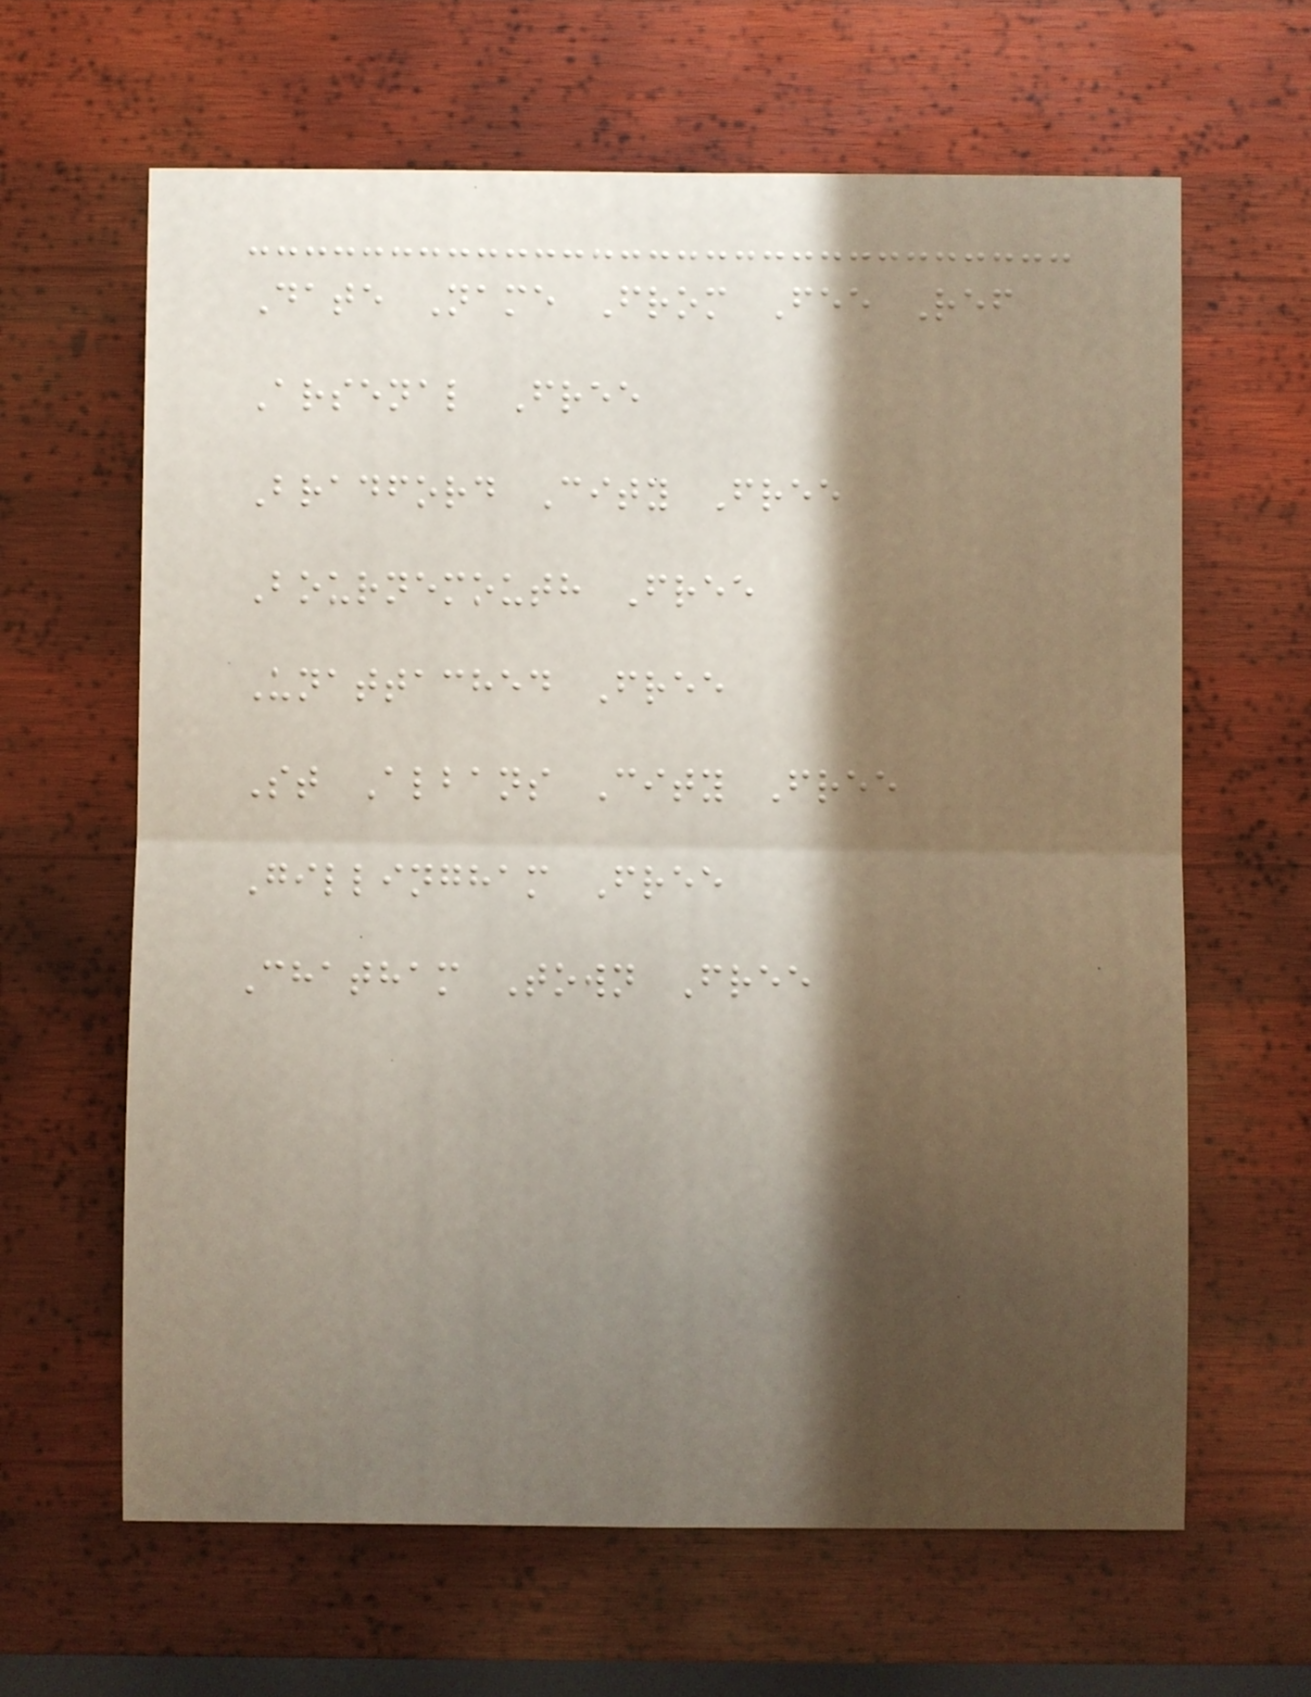Date Name From Fee Ref
Arsenal Free
Bradford City Free
Bournemouth Free
Unattached Free
St Albans City Free
Gillingham Free
Chatham Town Free
